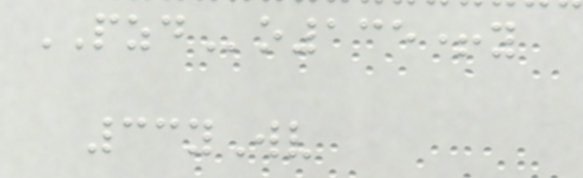PZDo135+y
33yWv
